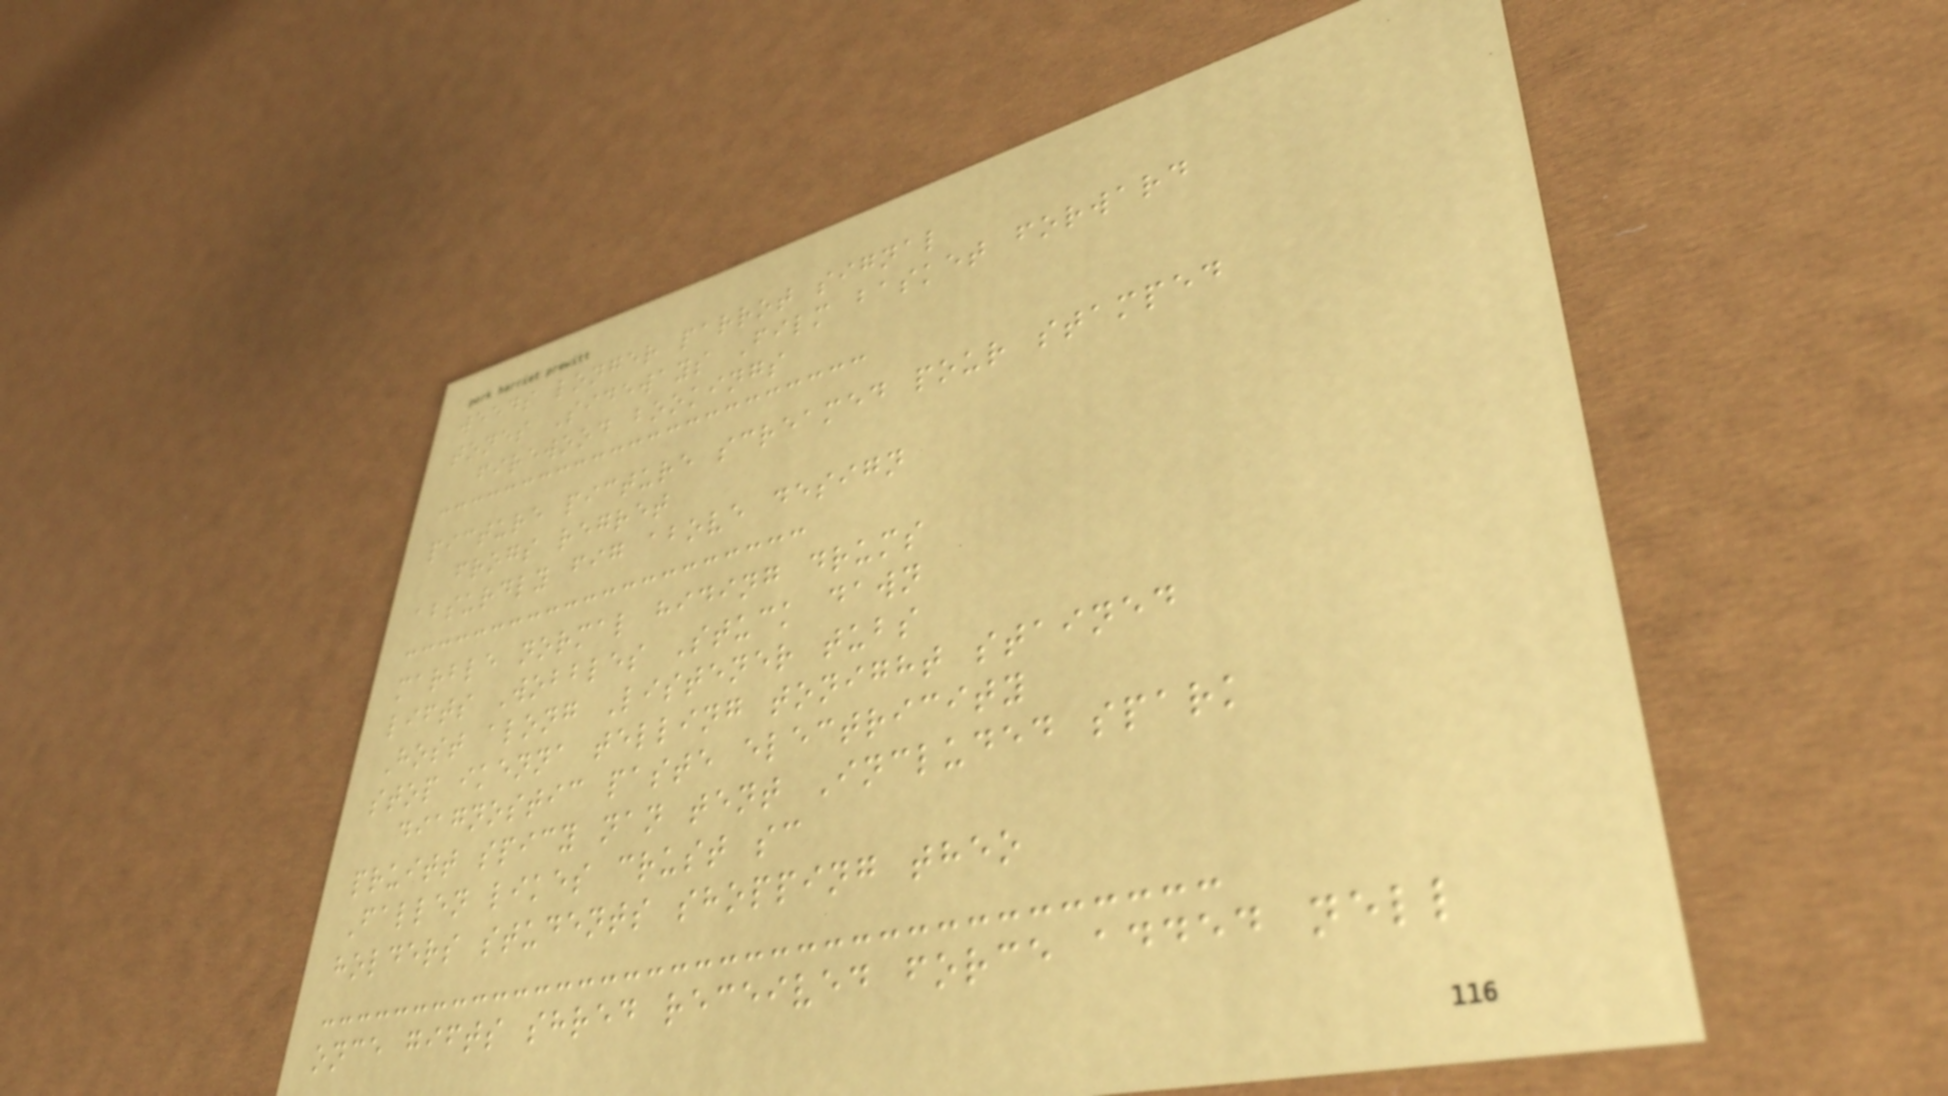weeds longer parrot signal
tones Sideways Film basket forward
firewood bookings
picture picture screamed pour stamped
frogs regret
absurdly fig above design
marble normal hiding drums
lifts Wobbles Stuck dawn
Host along Listener tubs
stop ikenna telling tonight stained
diagnostic paste electricity
pruitt spicy nan tent Included spark
Fallen likes crust sc
holders students shopping theo
once gifts shred received force added nell
